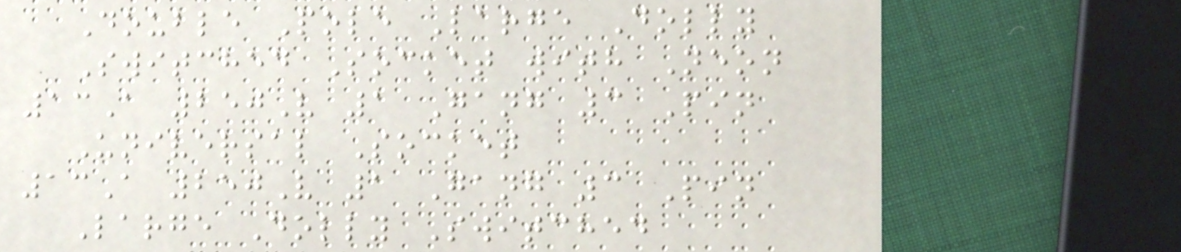Double Pole Large Dolly
Switched Socket with Neon
13A 250V 1 Gang 3 Pin
Universal Socket
13A 250V 1 Gang 3 Pin
Large Dolly Switched
